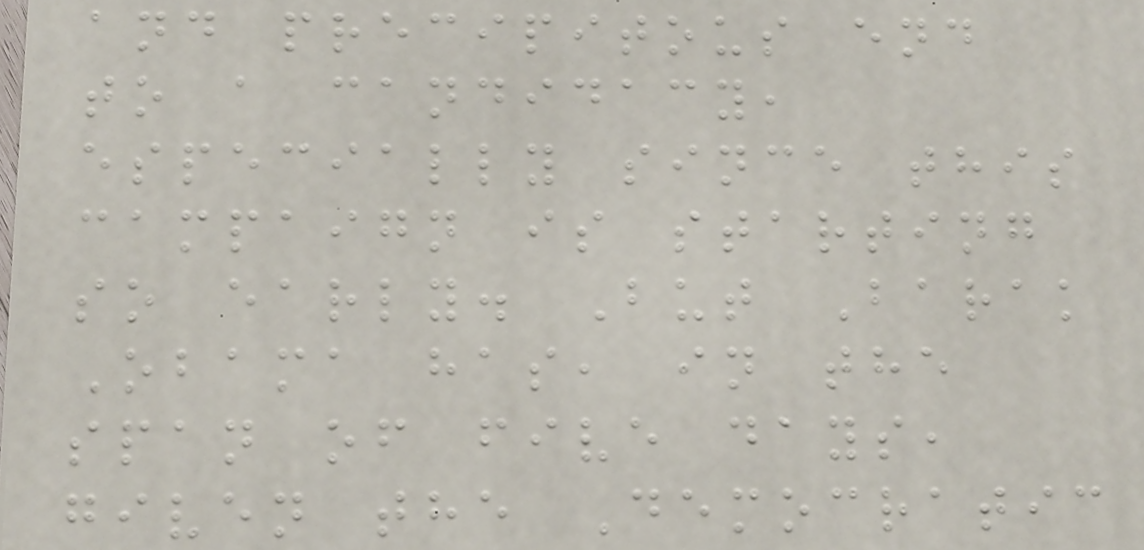and precipitous end
to a candidacy,
especially since this
campaign is starting
so early. But Barak
Obama has, in the
span of five days,
given the Democratic
